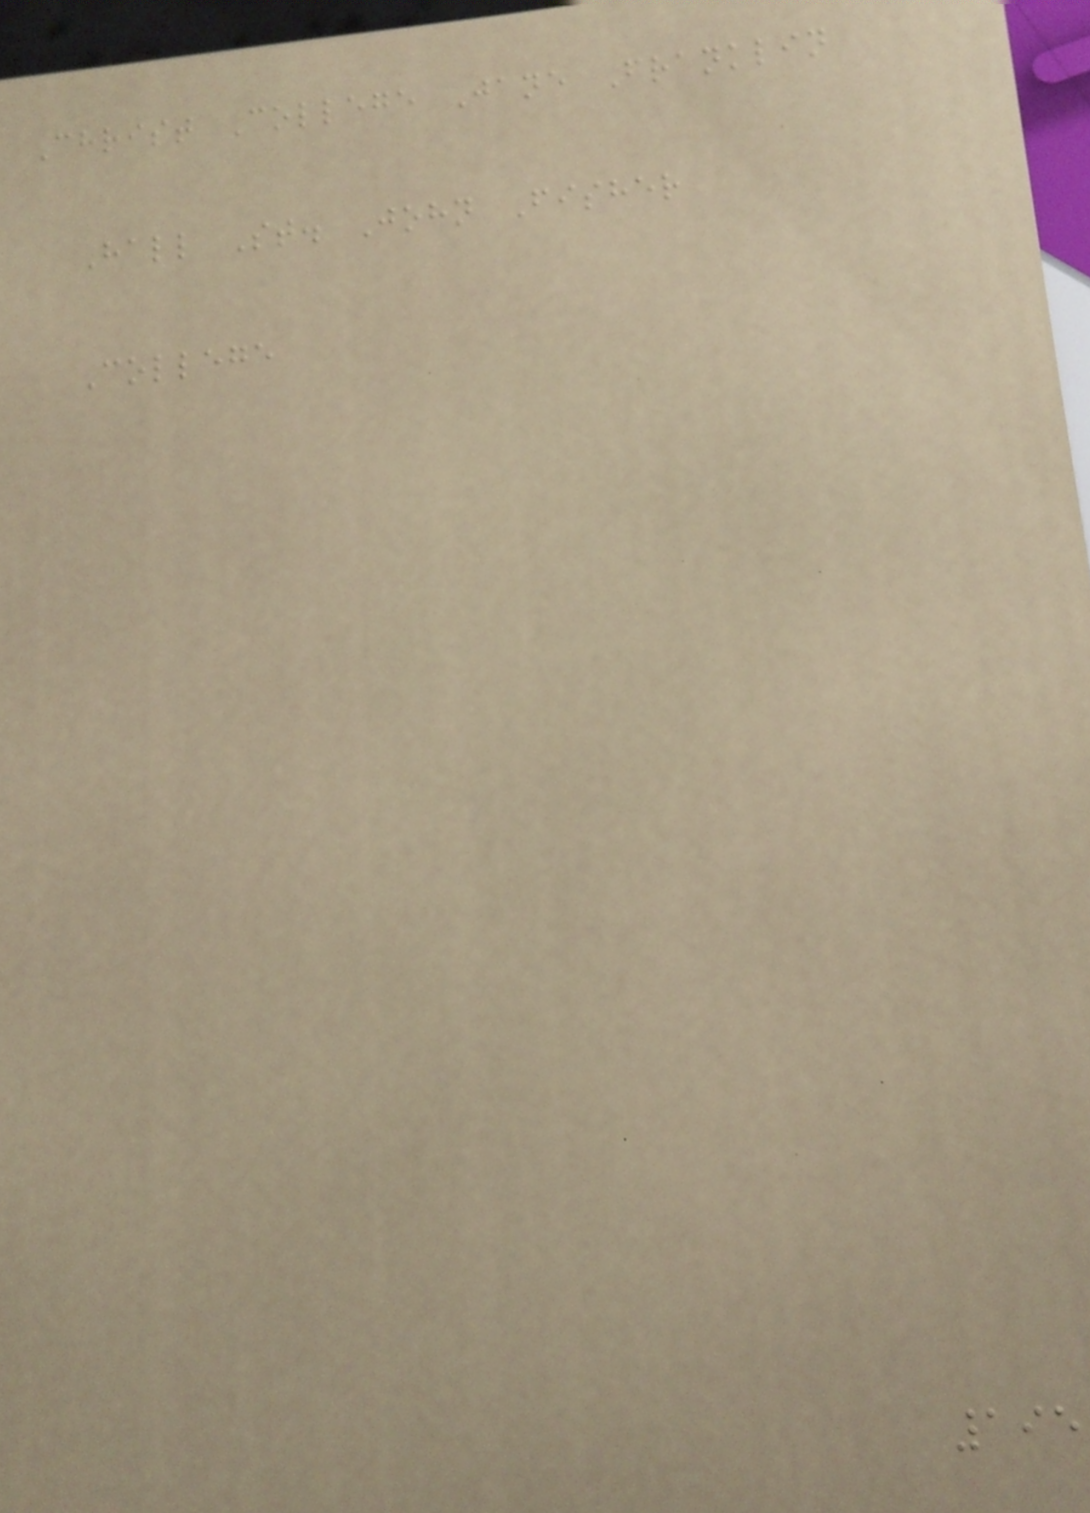Christ College Jane Franklin
Hall St. John Fisher
College
195
